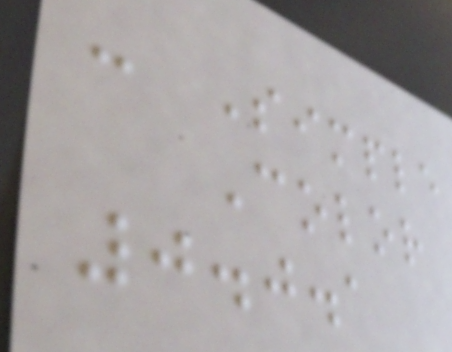- Simple
Color
0.0.1
